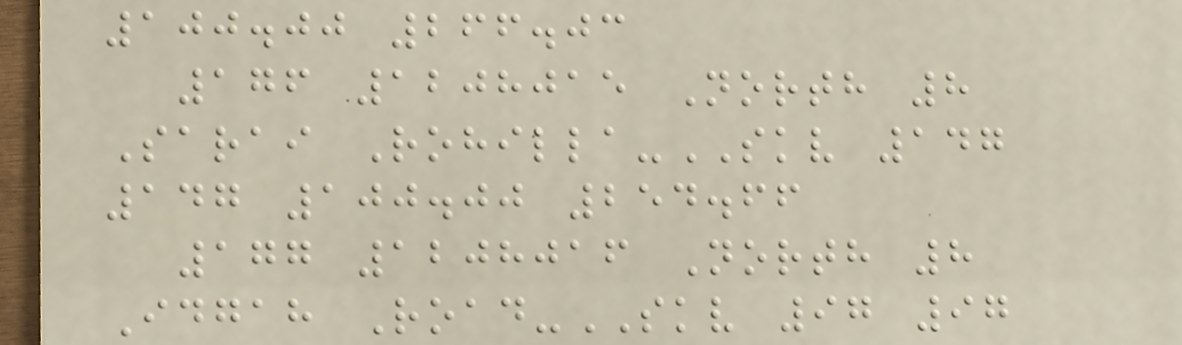100.00 266.03
176 1208015 North 8
Sarai Rohilla-SKV 147
147 100.00 254.66
177 1208016 North 8
Idgah Road-SKV 97 97
